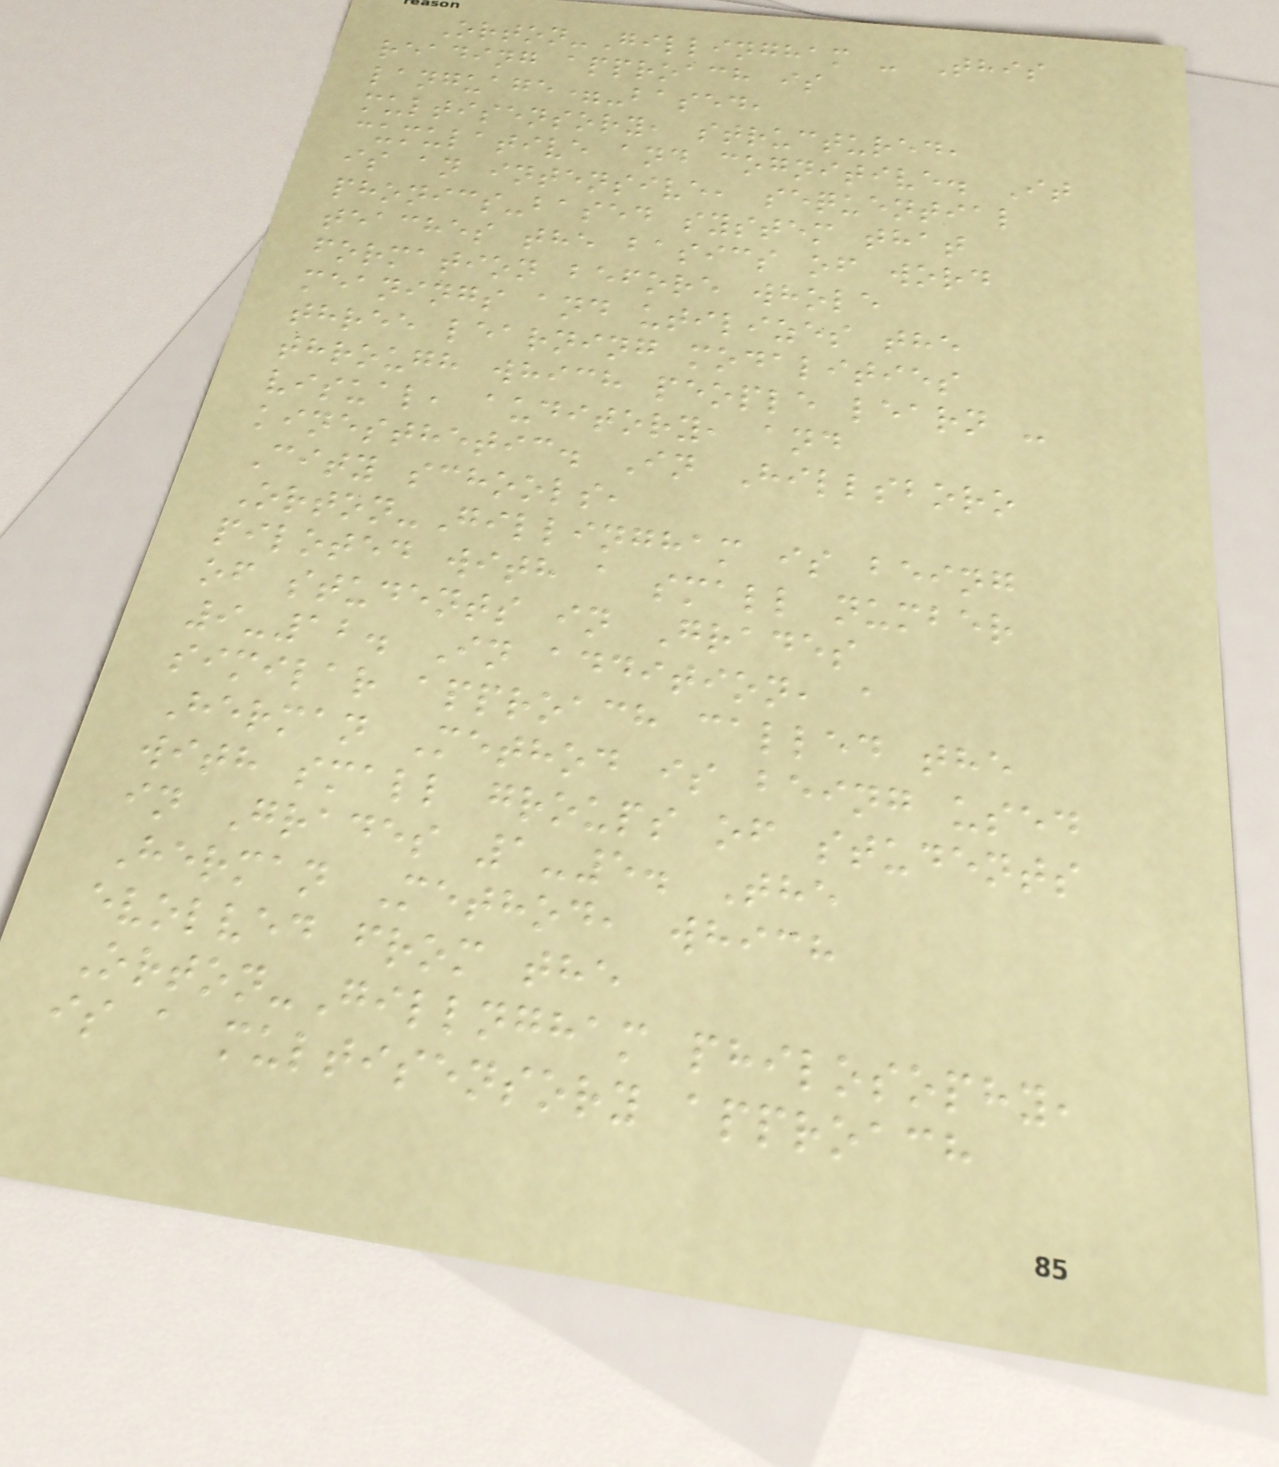Orton-Gillingham - This
reading approach is
language=-based,
multisensory, structured,
cumulative and cognitive. It
is an intensive, sequential
phonics-based system that
teaches the basics of word
formation before whole
meanings and utilizes the
three learning modalities
through which people learn -
visual, auditory, and
kinesthetic. In Hillsboro
City schools,
Orton-Gillingham is being
piloted with a small number
of students in Grades
9-12. In addition, a
similar approach called the
Herman Method is being used
with small groups of students
in Grades 1-5. The
Herman Method, which
evolved from the
Orton-Gillngham philosophy,
is a multisensory approach
